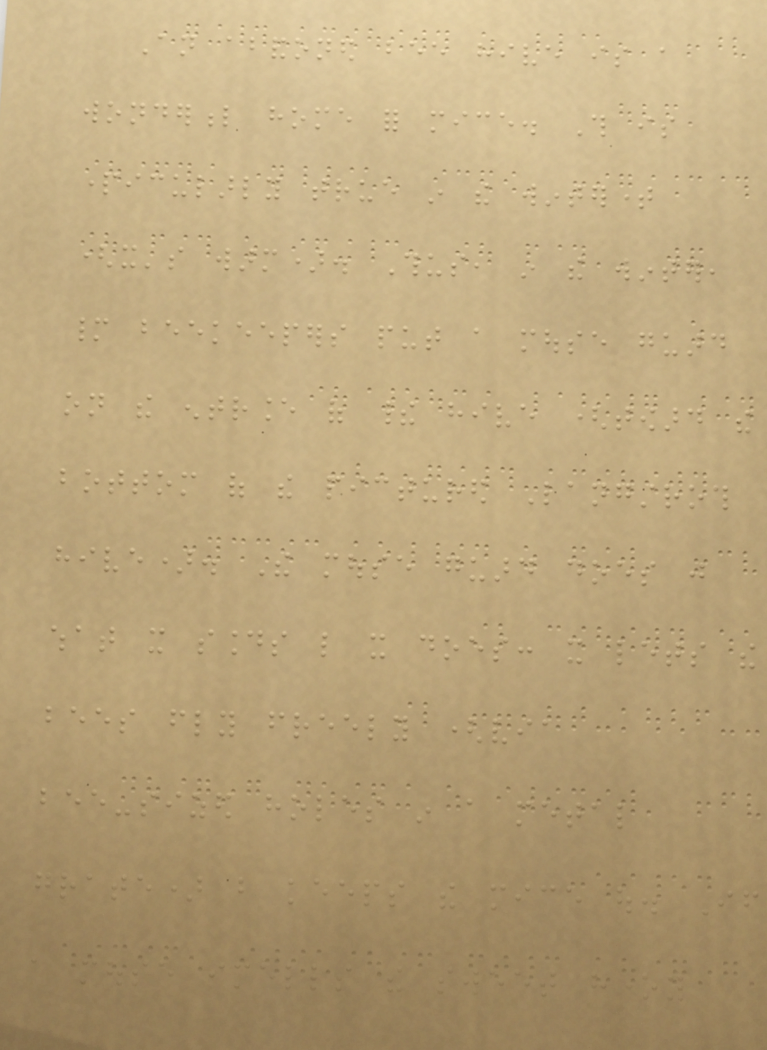An abandoned bee hive is a
wonderful home for mice. This is
particularly true in the wintertime
(it's warm). Thus, in the winter,
many beekeepers put a mouse guard
on the entrance of their hive (toward the
bottom of the pictured Langstroth
hive). The mouse guard does just
what it sounds like it does: it lets the
bees fly freely (via
bee-sized holes in a metal
grate) but keeps the mice out. If
a mouse smells the sweet honey
